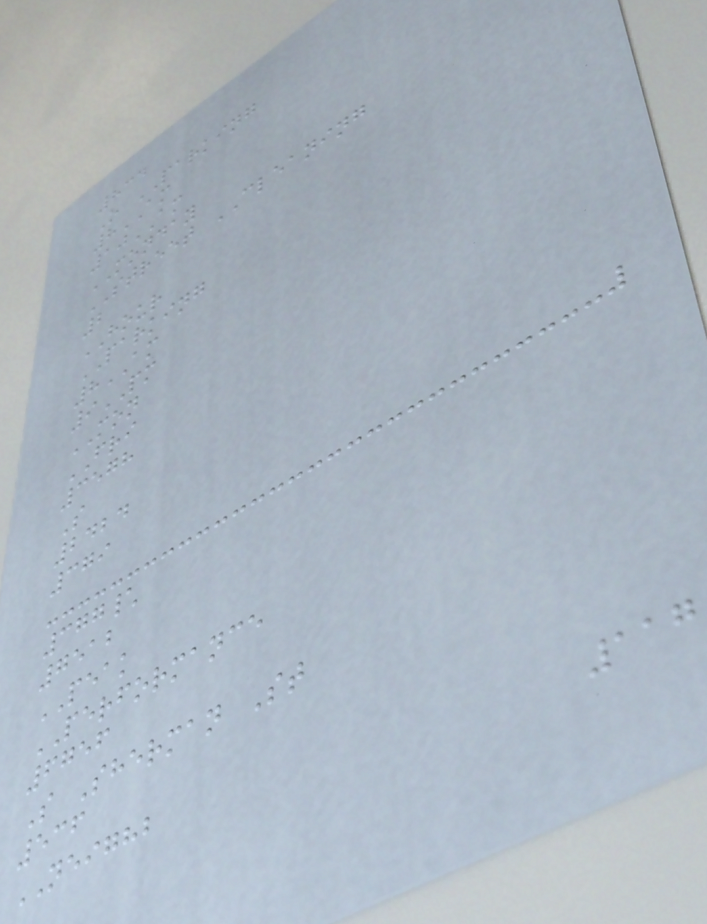834
O PARKING
8AM
10AM
MONDAY
STREET CLEANING
2
HOUR
PARKING
8AM
9PM
MON
FRI
3578
S
2424
379
377\
7512
PEAK
PERFORMANCE
6756
S Sherman St
536
NEIGHB
117
